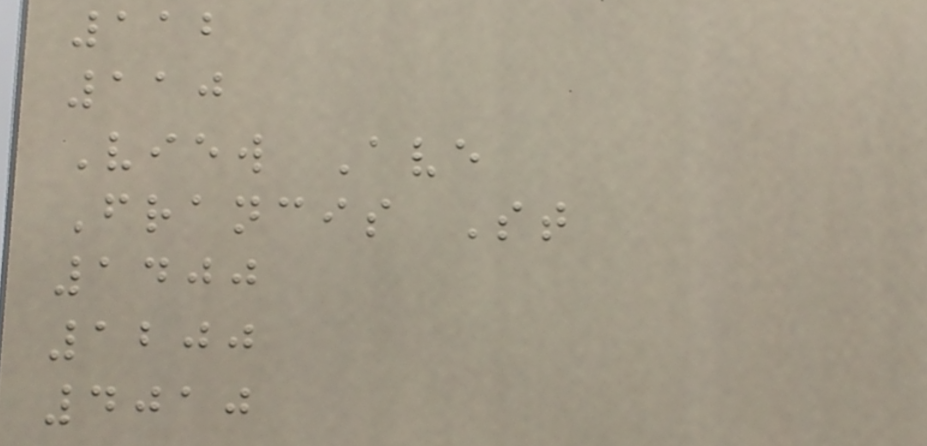112
110
View Ave
Francis St
1400
1200
4010
